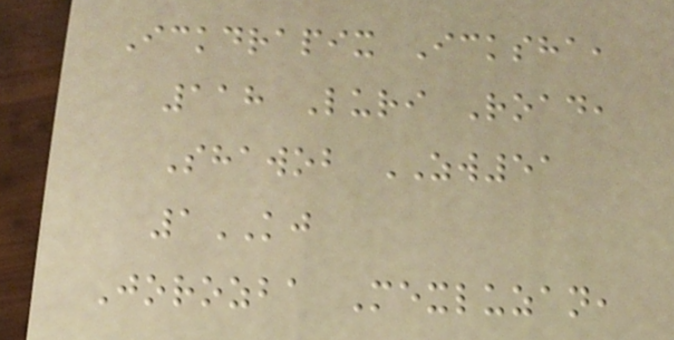Ickdrapix Icksha,
118 Luri Road,
Shawob ZW51
1KJ
Jorozba Mexluzan,
